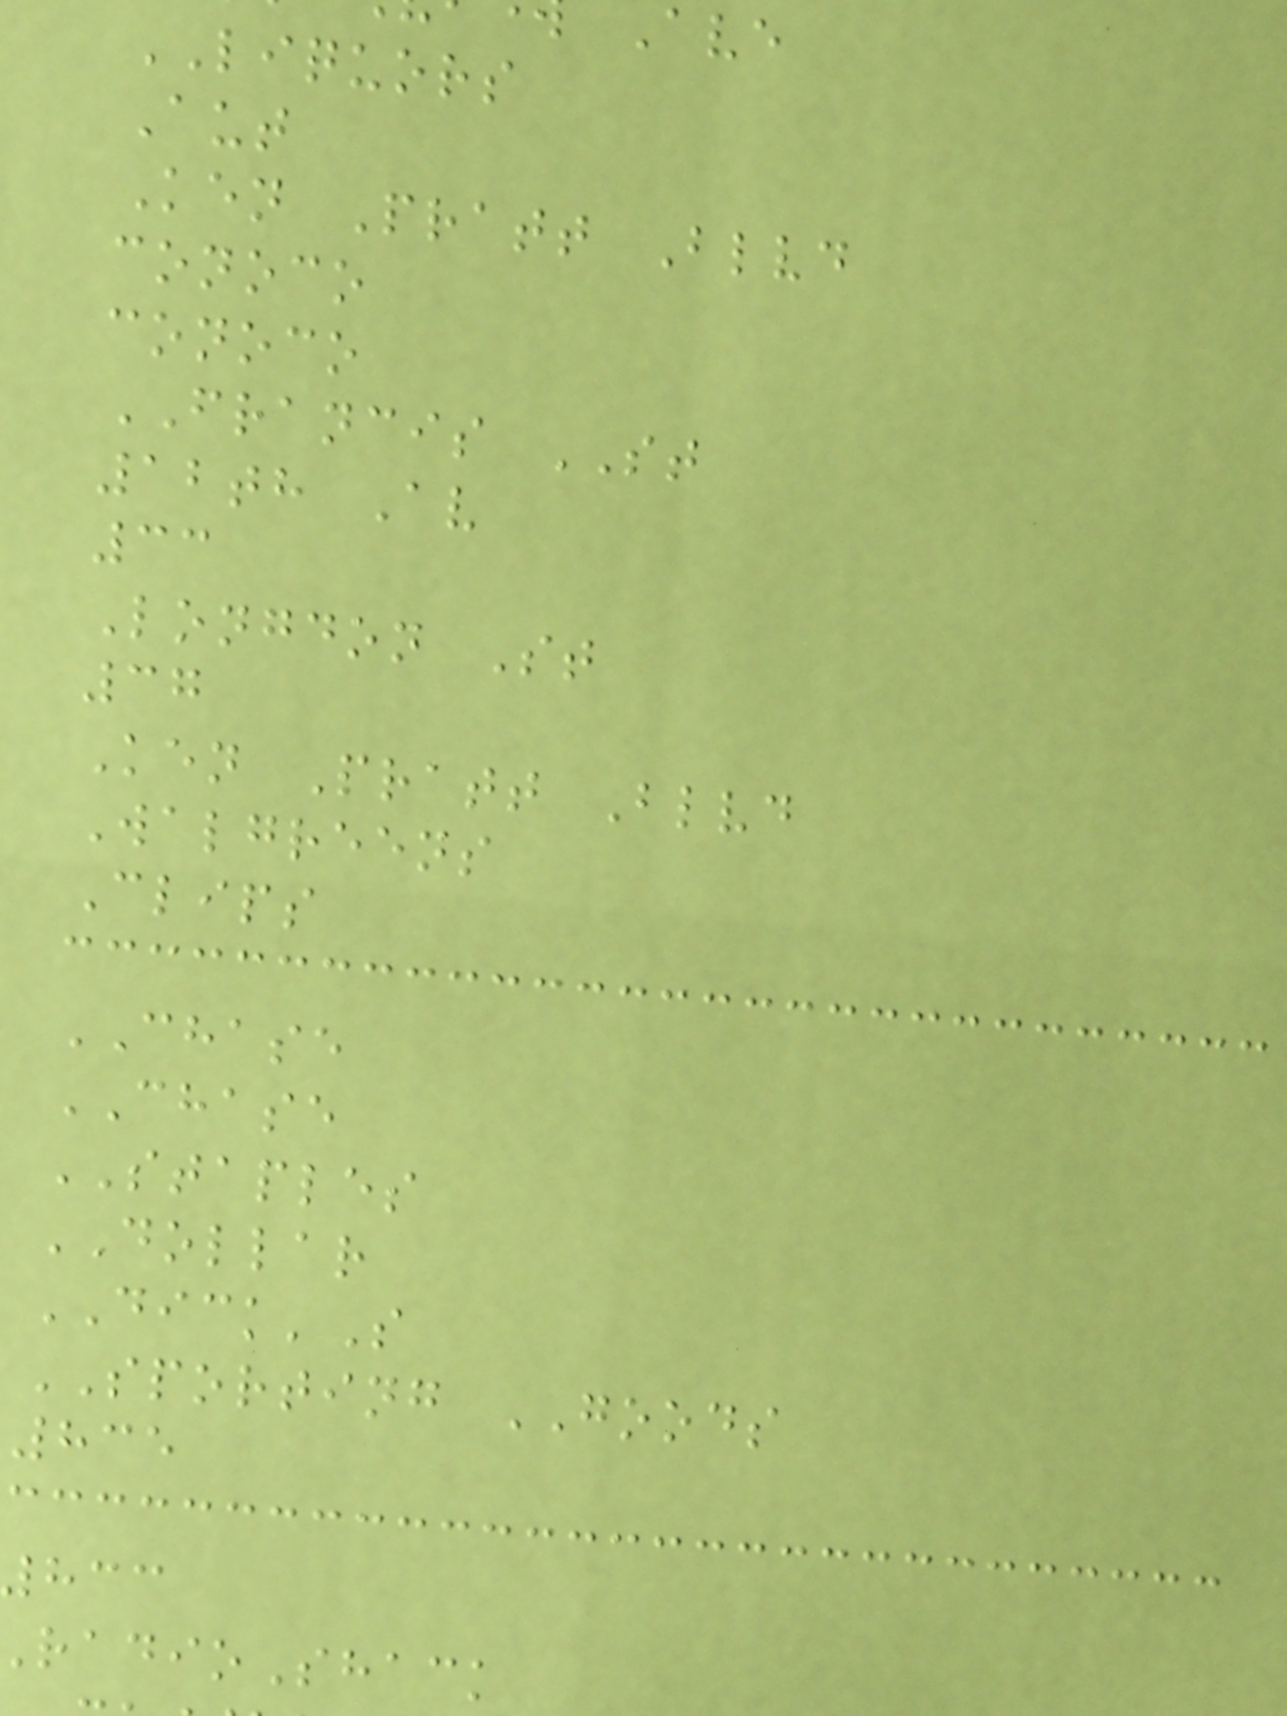Ave
LIQUORS
Aut
Ken Pratt Blvd
conoco
conoco
FRANCIS ST
12th Av
33
Longdon St
37
Ken Pratt Blvd
Walgreens
Clips
CHASE
CHASE
STAPLES
DOLLAR
DICK'S
SPORTING GOODS
835
adioShack
